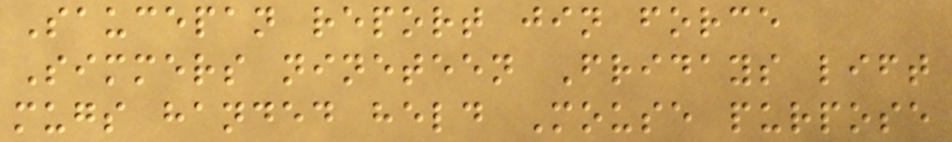Saucepan report jin force
Simmers nineteen Fridays lift
mugs handed held Mouse purpose
